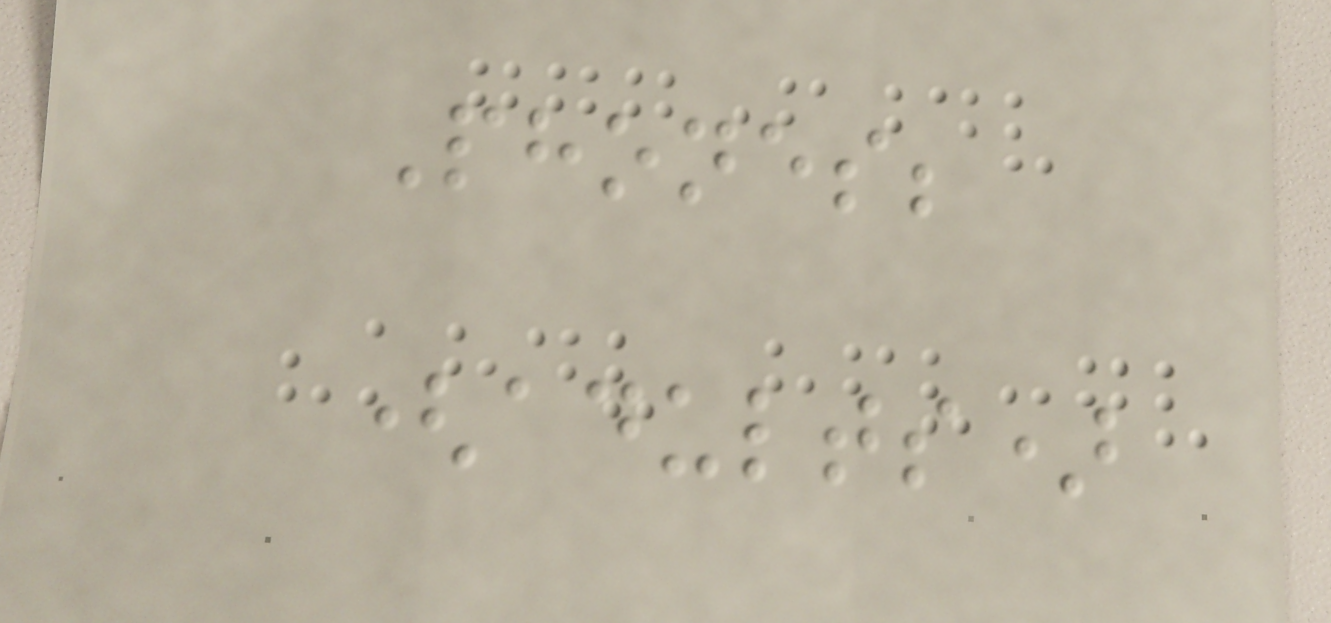Phones;
(adults)
